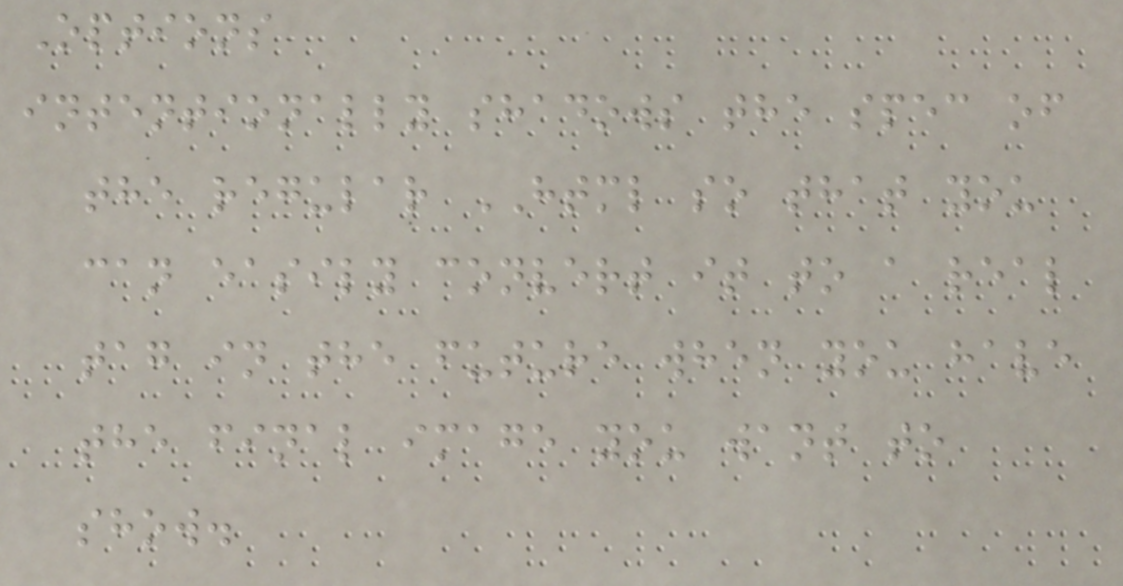Options
intentionally shadows the spec of
the regular HTML so that you
can easily convert it to a real
tag in the future when you have
the final image you want to
show.
